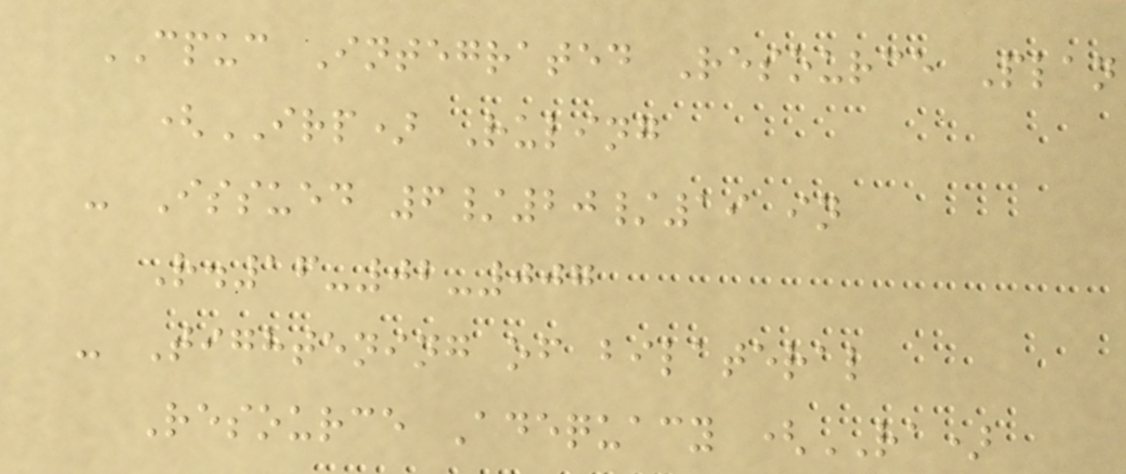CPUC Integrated Resource Plan
(IRP) Ruling
- Issued 6/20/19 in
R.16-02-007
- Tightening of bilateral
Resource Adequacy (RA)
